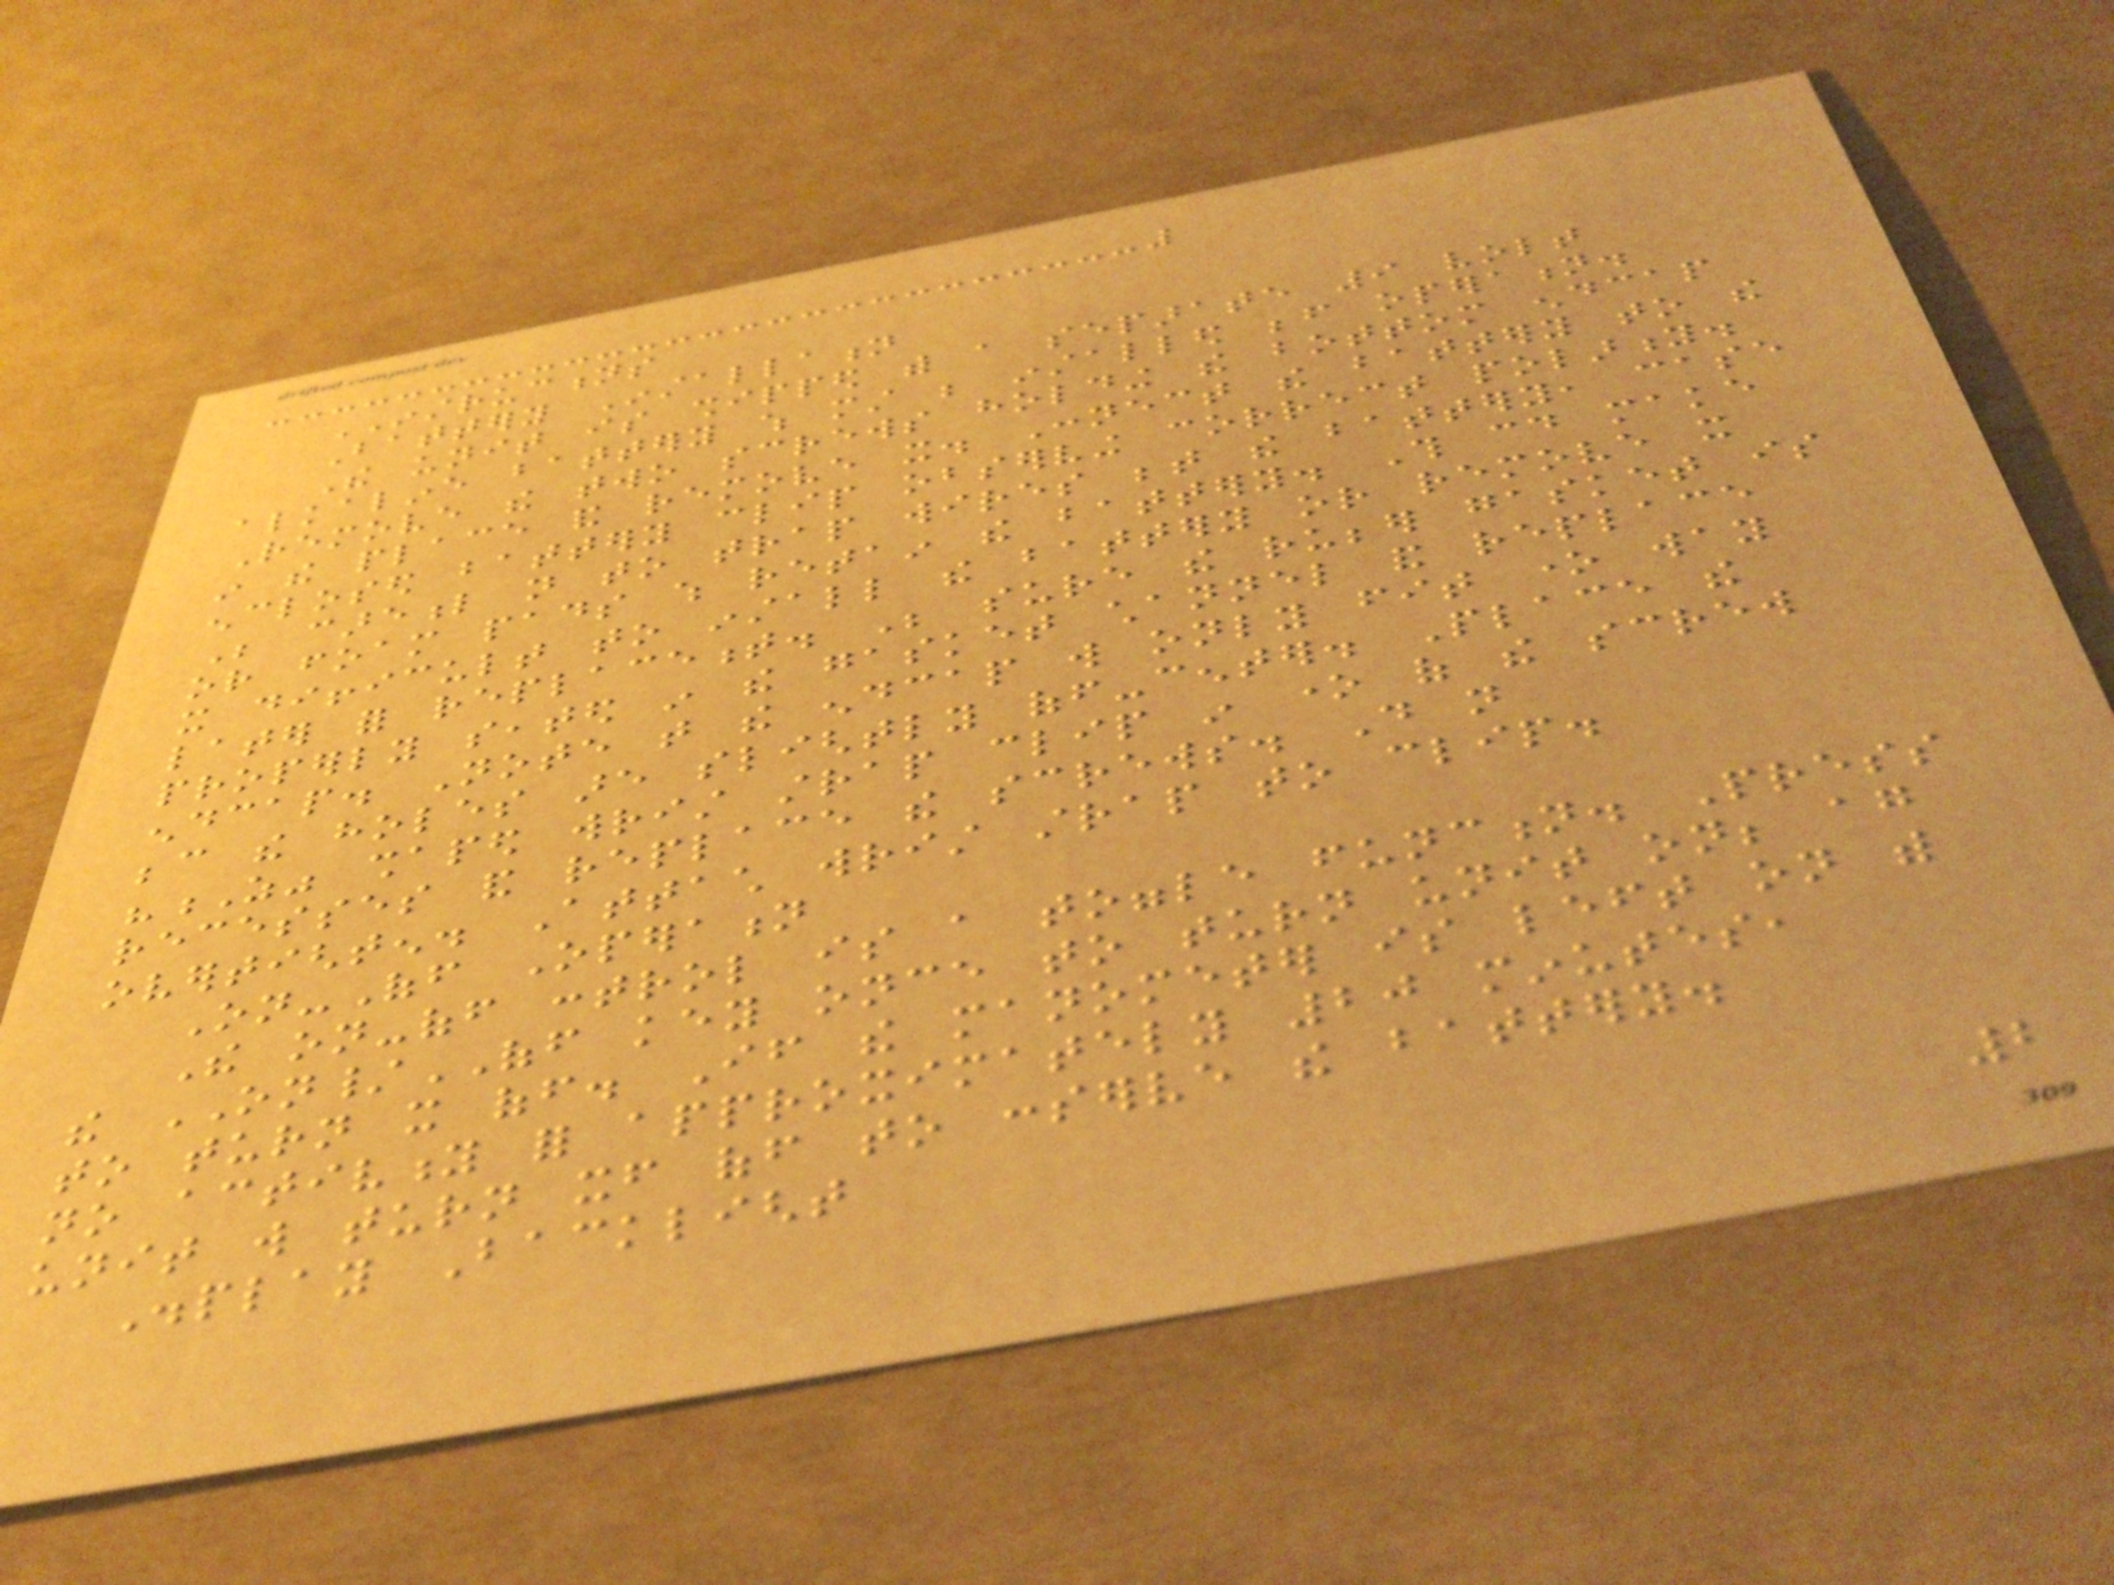INSTRUCTIONS
Battery Installation
The unit is shipped with a separate 9 volt
alkaline battery which must be installed before operation.
Remove the two screws holding the bottom endcap
in the place and remove it. Connect the battery to the
enclosed battery clip observing correct polarity.
Be careful not to trap wires between the battery, case
or foam pads which retain the battery. This could make
it difficult to install the battery or remove it
later for replacement. Be sure the rubber gasket is
properly seated in the gasket channel and replace
endcap. Note that the endcap will only fit one way
because the holes are slightly off-center. Place the
"Z" shaped wrist strap clip in one of the screw
recesses and replace the screws. Do not
overtighten. Attach wrist strap to clip.
On-Off Operation
The on-off control is a toggle function. Press
the ON/OFF key once to turn unit on; again
to turn it off. If the manometer is left on with
no activity for approximately 20 minutes,
unit will turn itself off to conserve the battery.
Display Backlight
2
